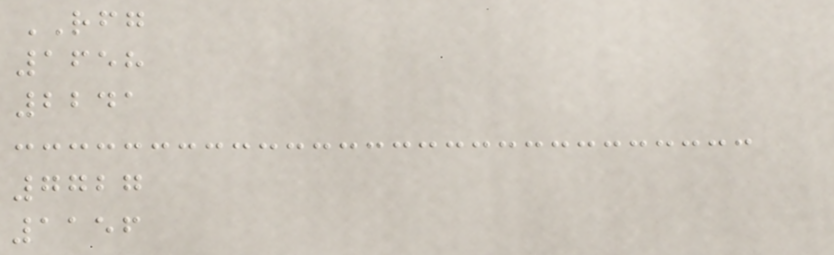RFG
1658
2241
7727
1156
